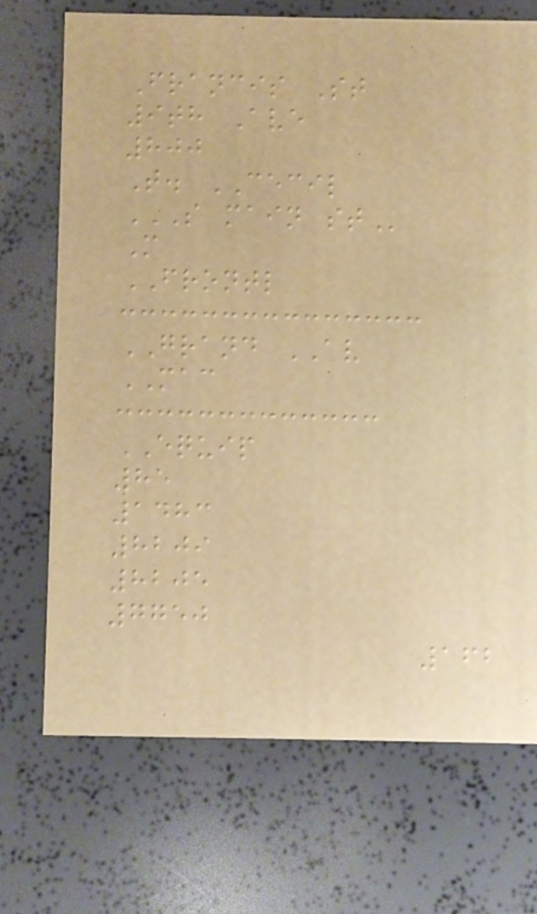Francis St
9th Ave
800
T. CECIL
S MAIN ST
M
FRONTL
GRAND AV
MAC
EQUIP
85
1483
8209
8205
7750
162
